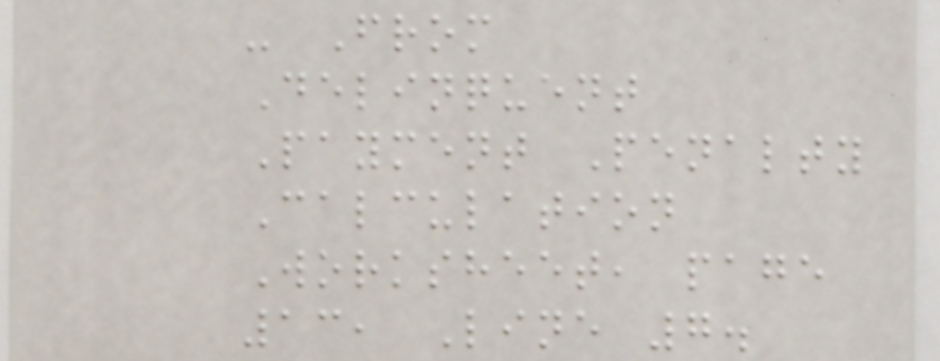- From
Delinquent
Payment Penalty
Calculation
Worksheet, page
13, Line 7.
